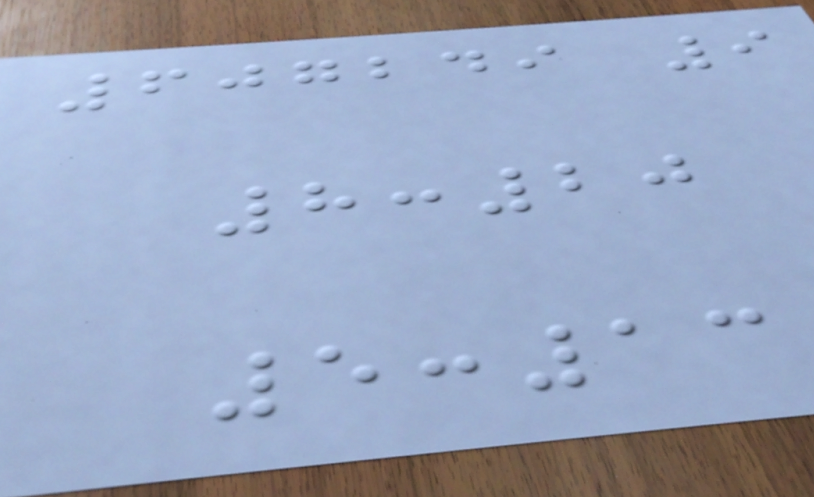607249 9
8:20
5:13
